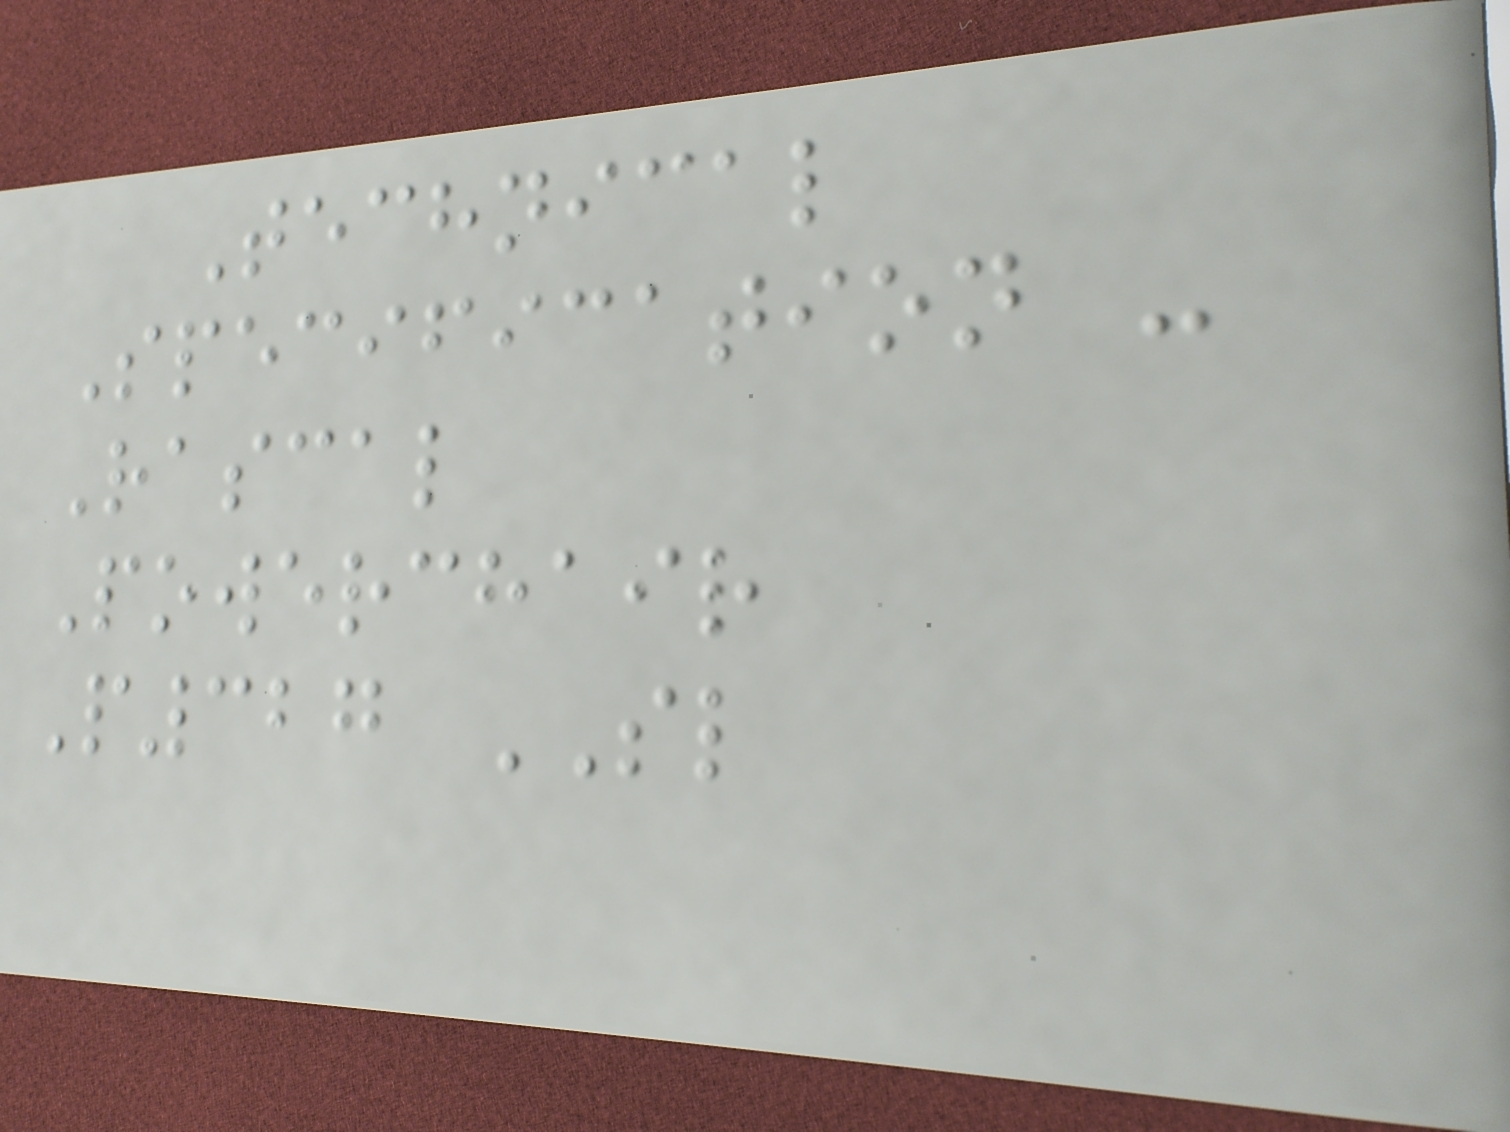Technical
Specification -
Rascal
Powerchair
P327 SL
